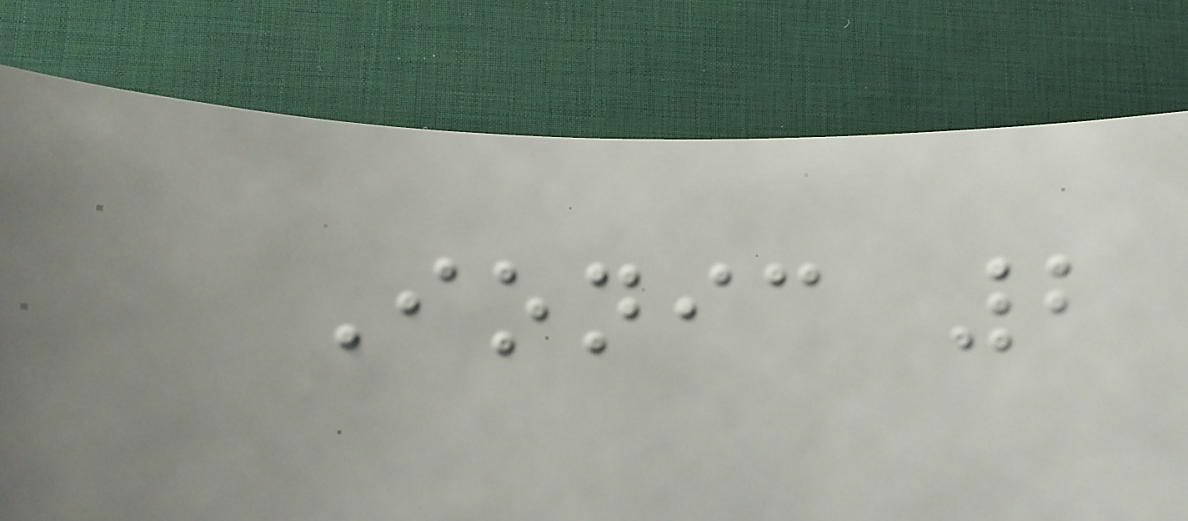Ionic 2
